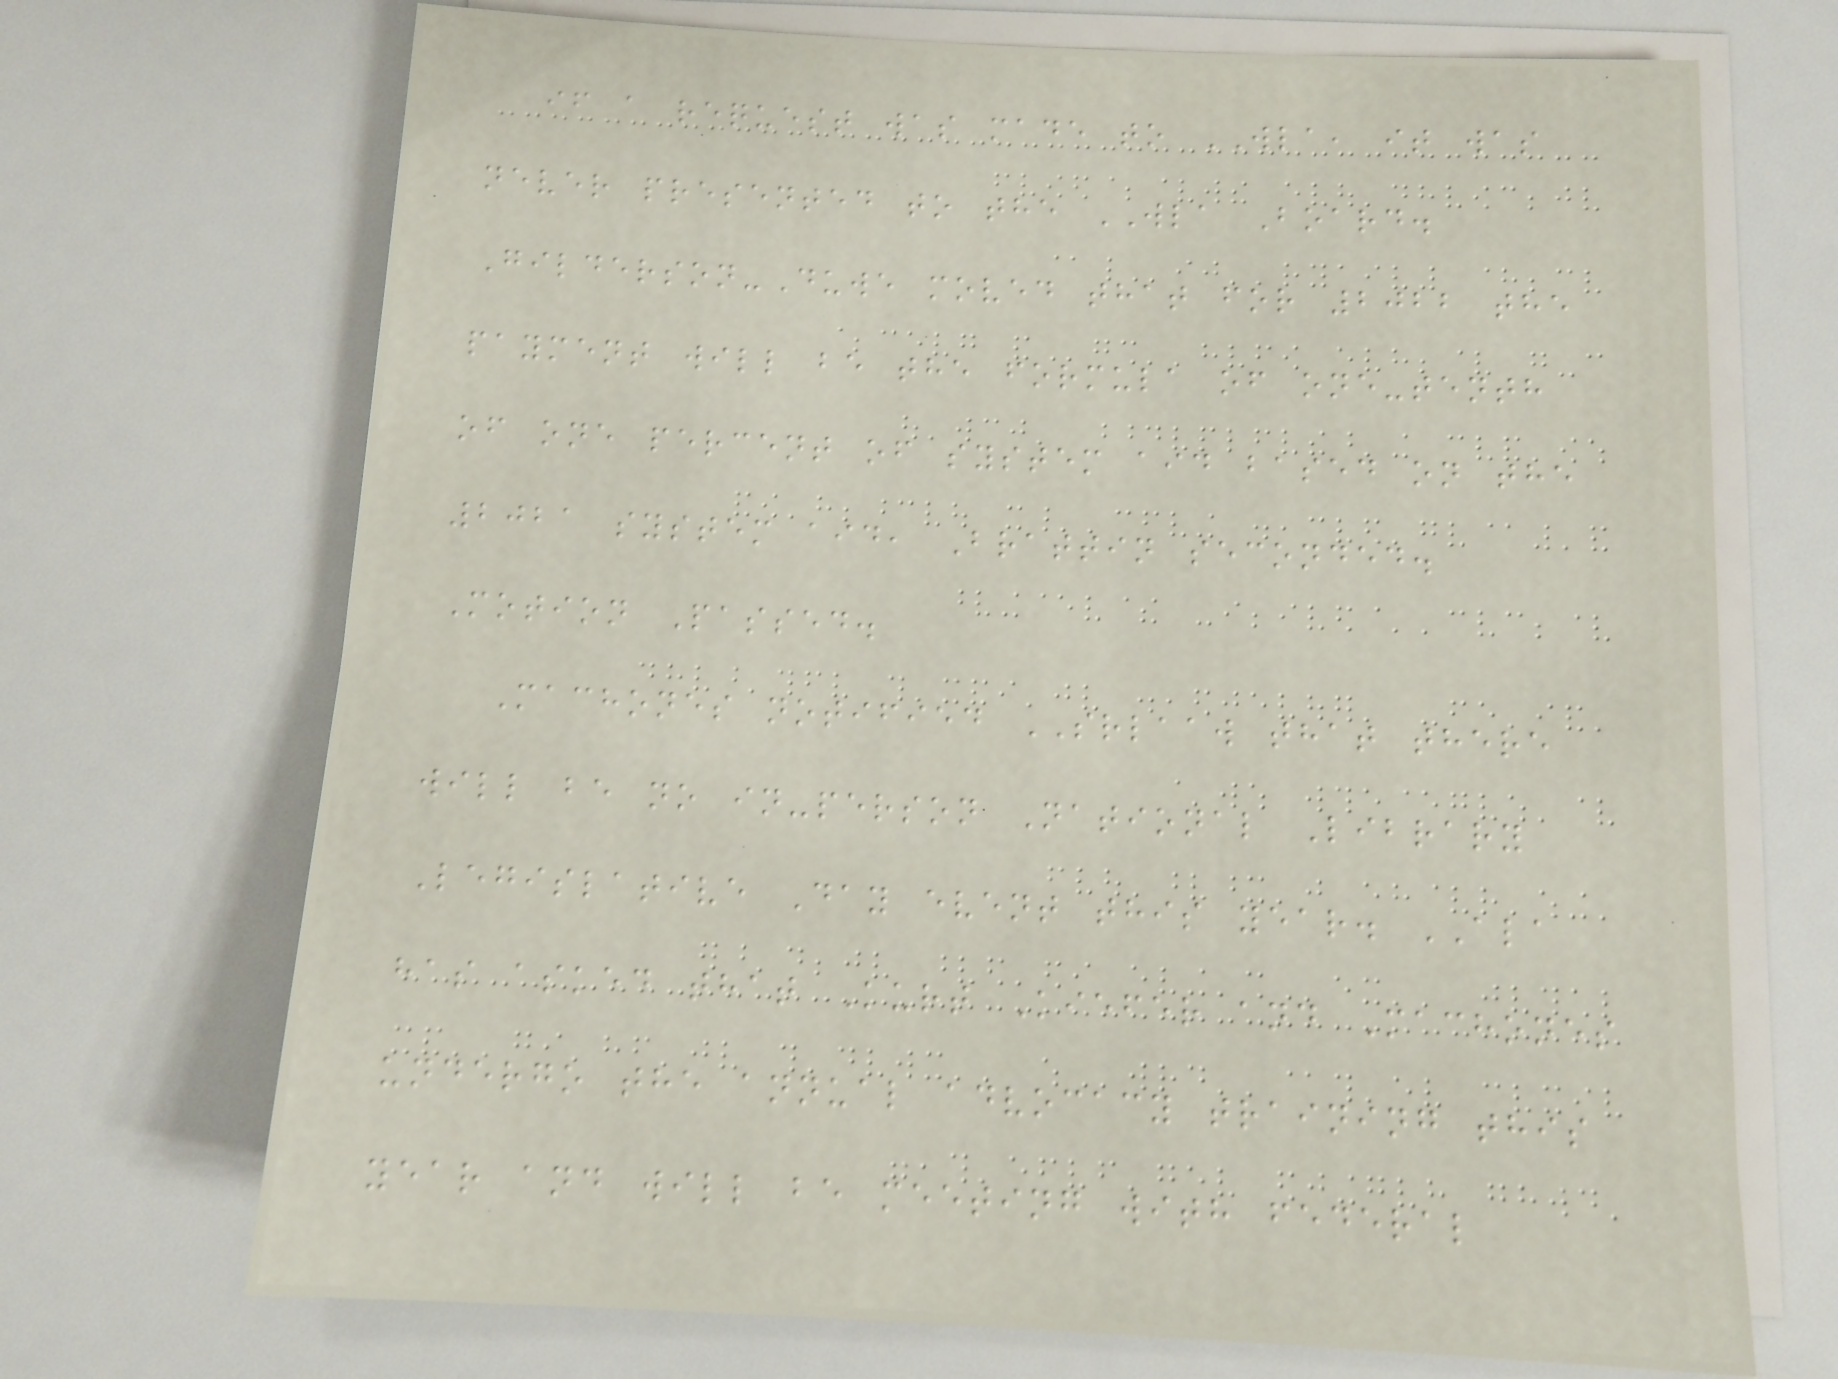if a request was made to WLA, it was
never presented to the WLA Board.
Gilderson-Duwe moved that for 2022 the
payment will be the formula of one-tenth
of one percent of system aid based on the
2021 system aid, Brattin seconded.
Motion Passed.
Machones notified SRLAAW that there
will be no in-person National Library
Legislative Day event this year. ALA
has asked that Kurt Kiefer and Machones
undergo the annual advocacy training this
year and will be meeting with federal
